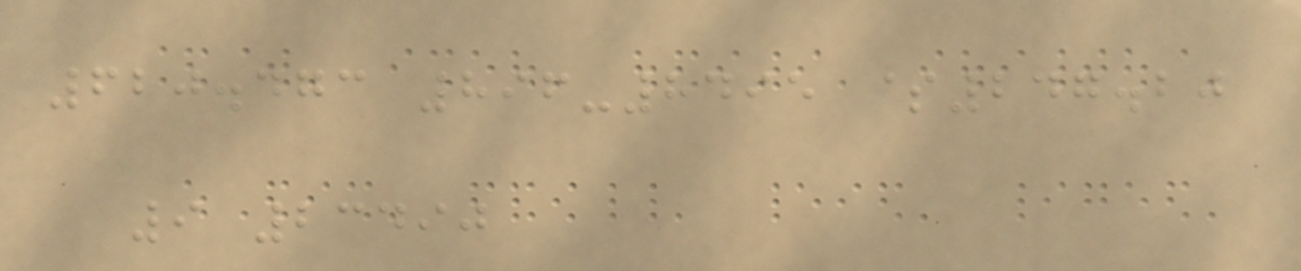620.473 896-8495 $247.20
9 23490
